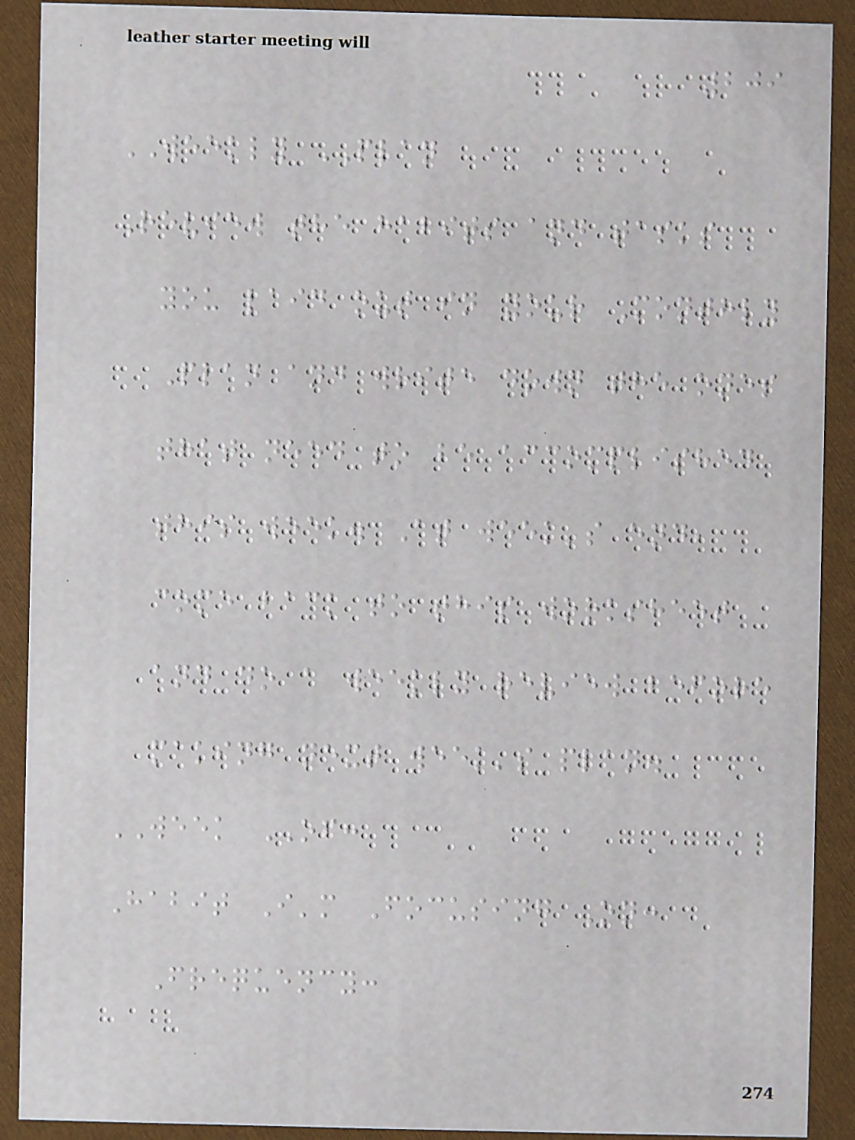209
WEEKLY PLAN
Review the habits and tasks
you laid out in your Monthly
Plan and write down the ones
that need to be accomplished
this week. At week's end,
come back to this worksheet
and do a weekly review before
making next week's plan.
WEEK OF:
Habit I'm Focusing On:
Frequency:
